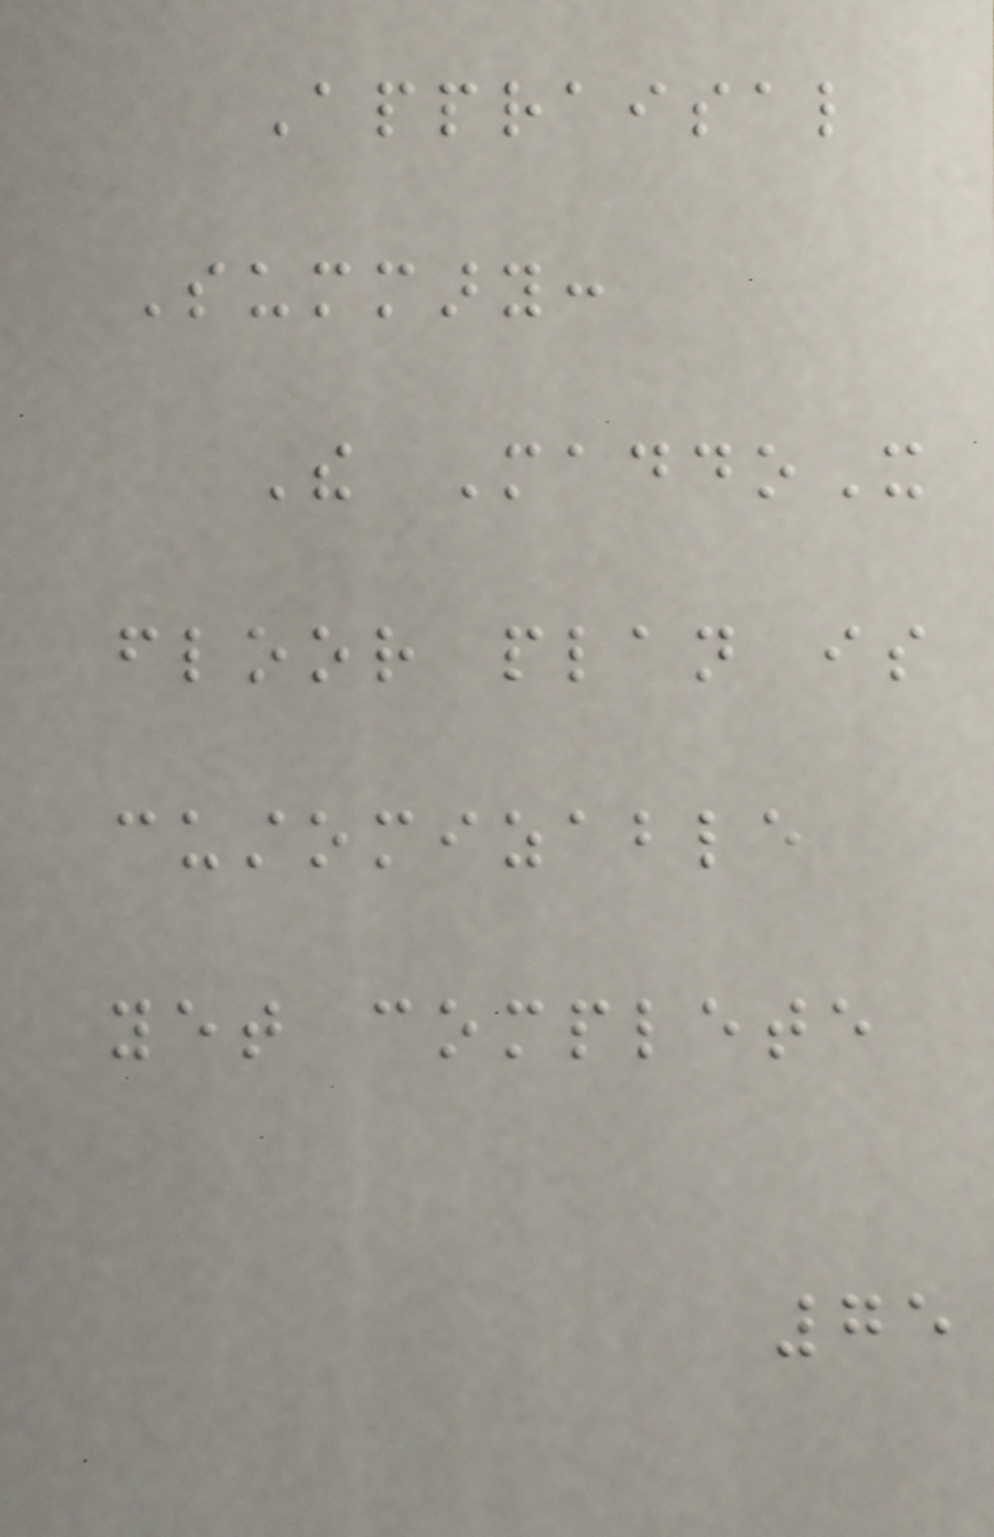Appraisal
Summary:
The MaddoX
floor plan is
customizable
yet complete
75
